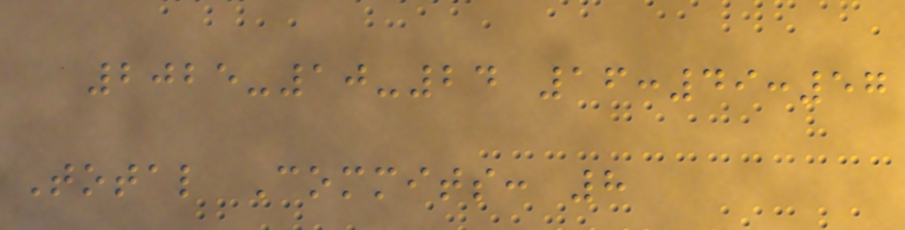2025-10-24 16:49:57
Total Commits: 8
